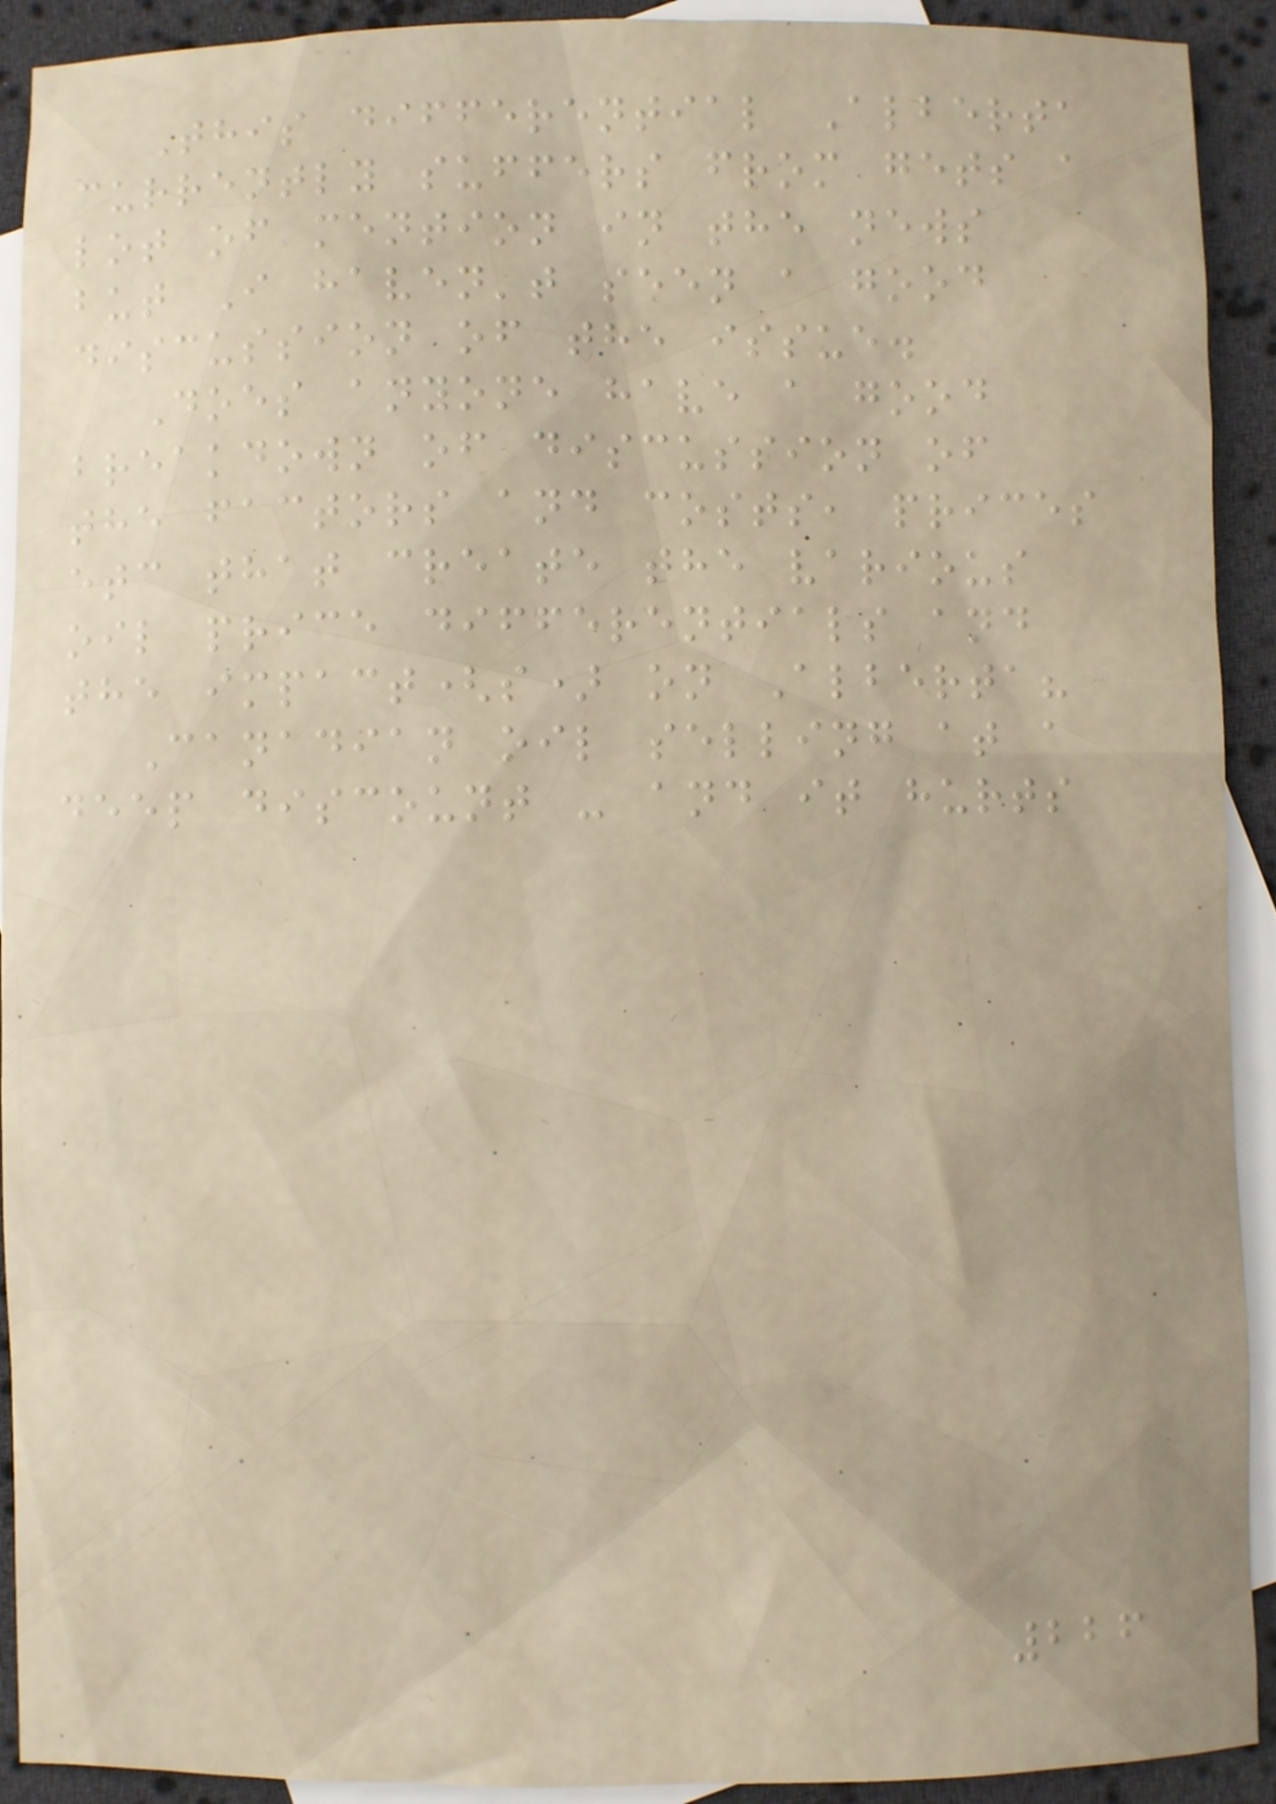This differential Alberta
currently suffers from gets a
lot of mention in the news
but I haven't seen a good
discussion of the issue.
Does anyone have a good
breakdown of discussion of
the factors and costs, prices
etc that create the various
oil price differentials and
the impact(s) on Alberta?
Canadian oil selling at a
deep discount - and it hurts
226
